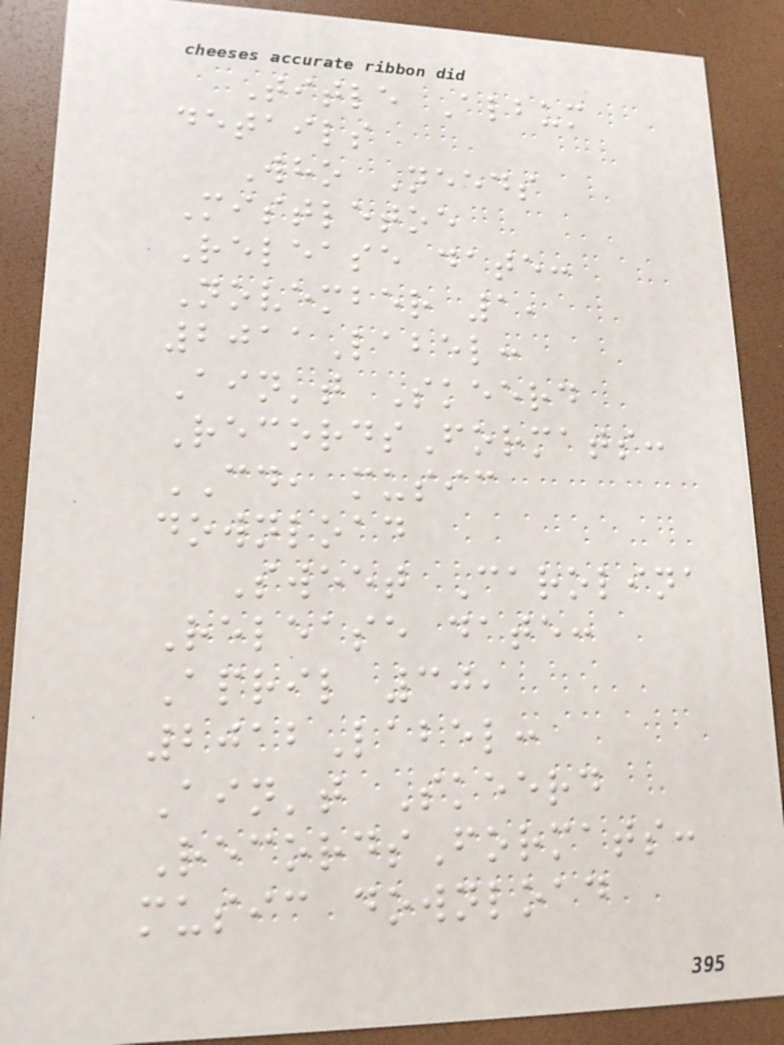Title Album
details
Who Needs
Mistletoe
Release date:
November 1,
2011Label:
Ain't Skeerd
RecordsFormats:
CD, music
download
Sweet Carolina
Release date:
April 30,
2012Label:
Ain't Skeerd
RecordsFormats:
music download
